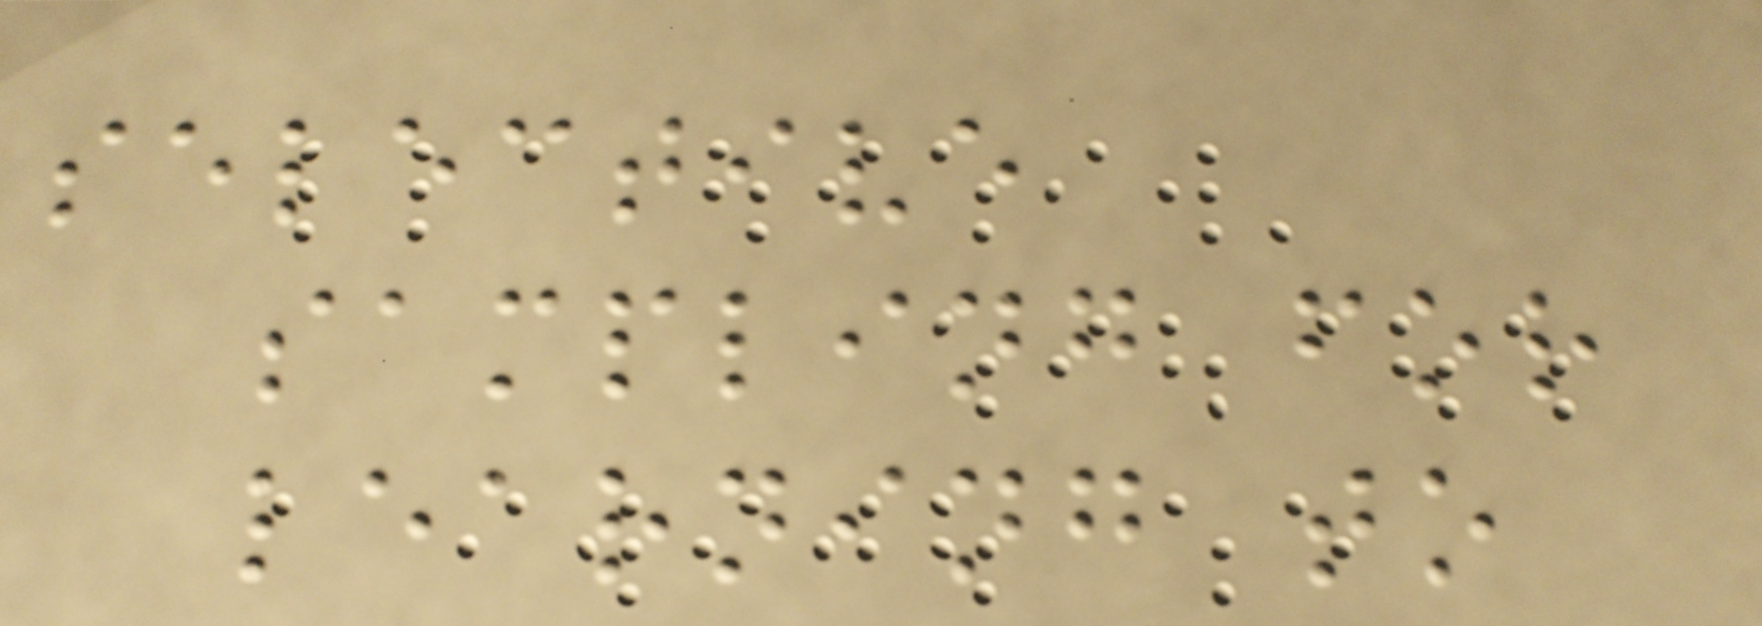selective
sampling for
learning to
